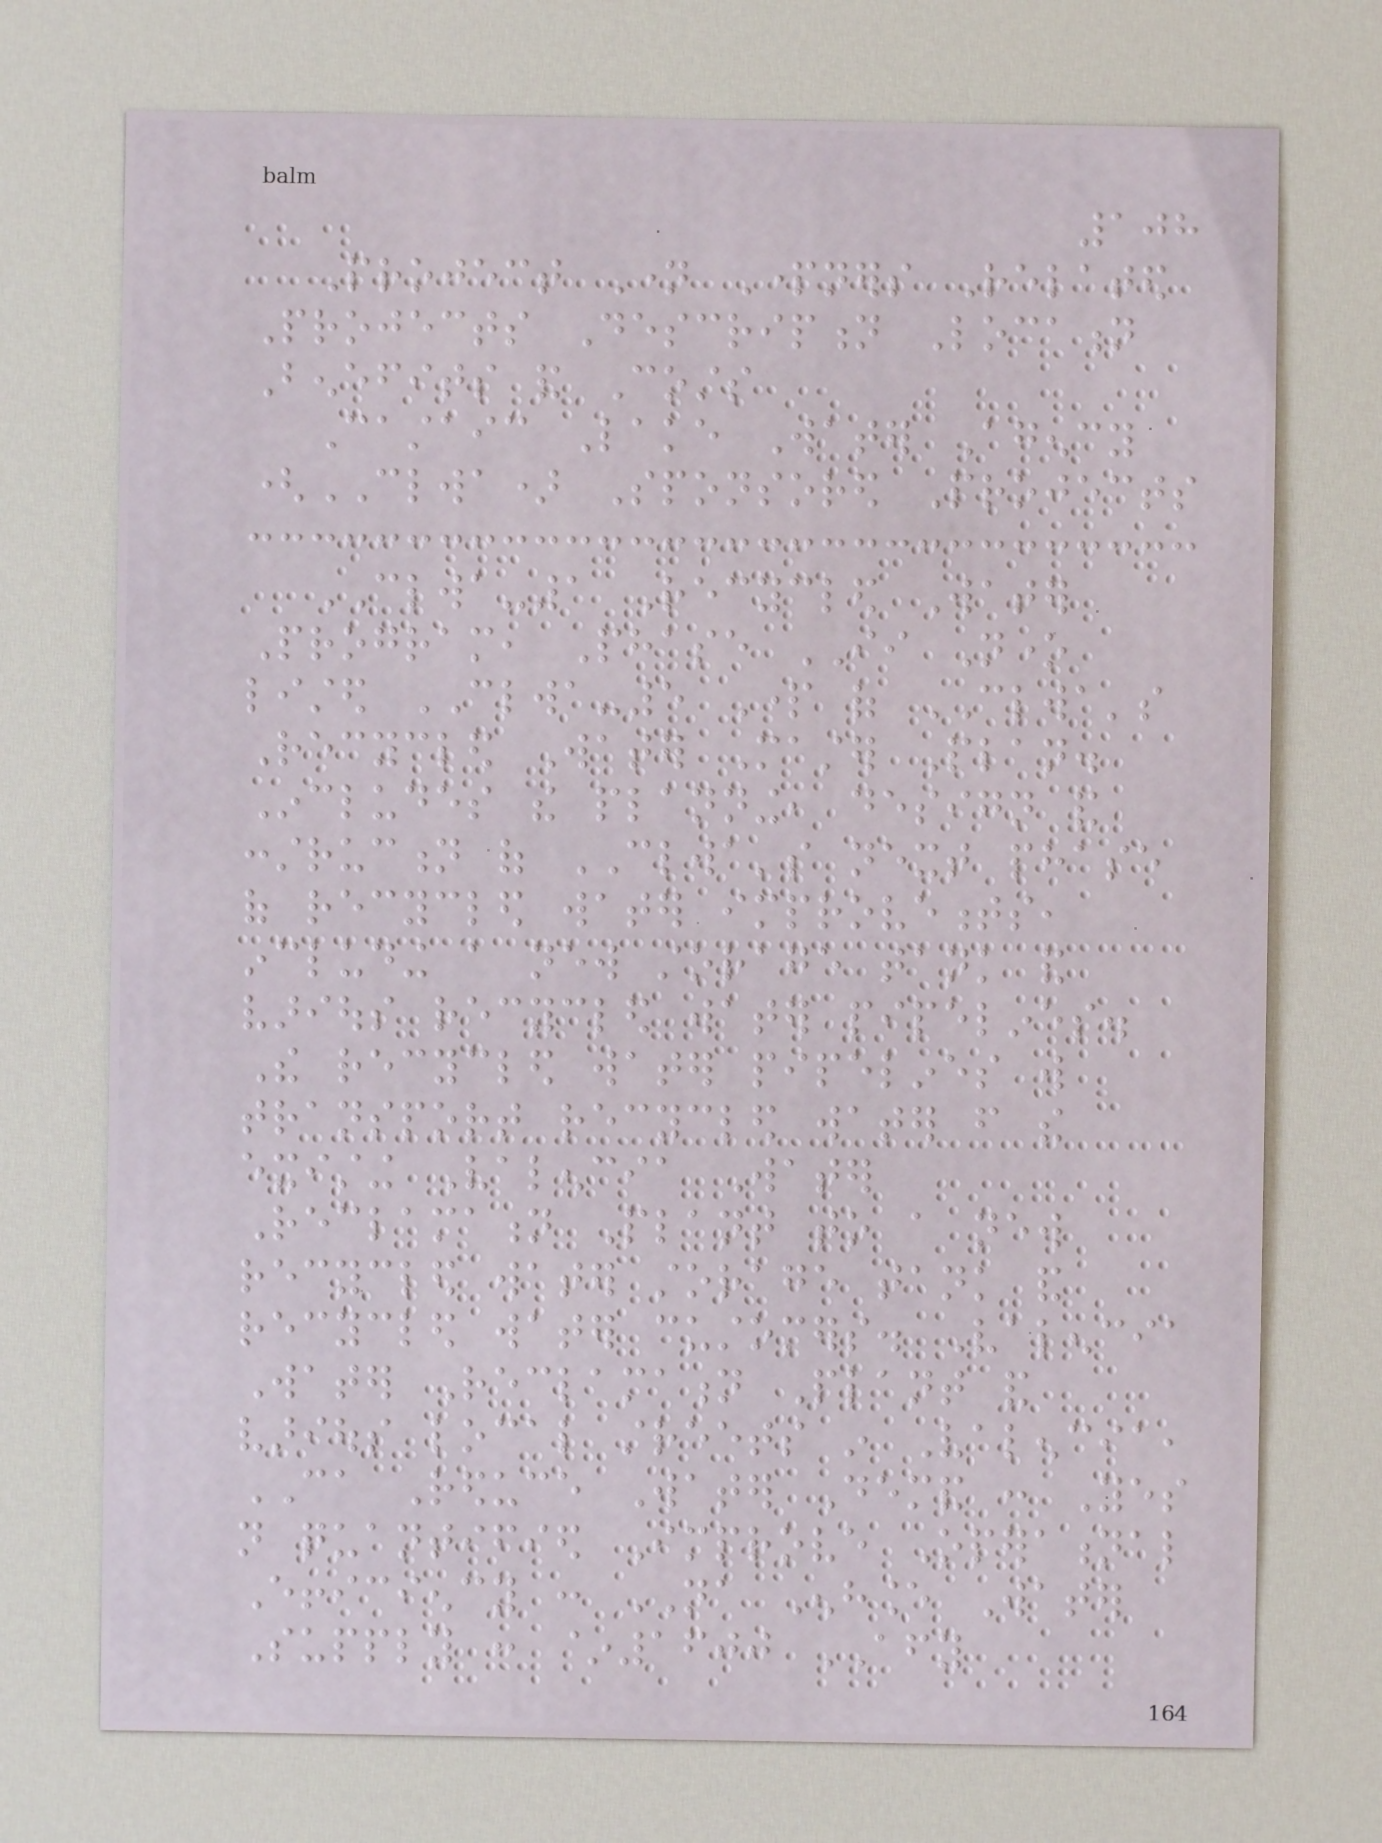108
Project Name Partners Related
Projects Description Location
Benefits and Costs
Castaic Lake Water Agency
(CLWA) Sponsored Projects
CLWA-1 Recycled Water
Program, Phase II None
listed CLWA-5 Part of CLWA's
Recycled Water Master Plan.
Includes the planning, design and
construction of CLWA's next phase
of recycled water improvements,
including a new storage tank and
various recycled water pipelines.
The recycled water pipelines will
transport recycled water from the
existing Valencia Water
Reclamation Plant to a new
recycled water storage tank and
recycled water customers. Valencia
Water Reclamation Plant and
various local streets in Valencia,
CA Reduce Water Demand : Yes
not quantified Improve Operational
Efficiency : NA Enhance Water
Supply : ~1600 AFY
